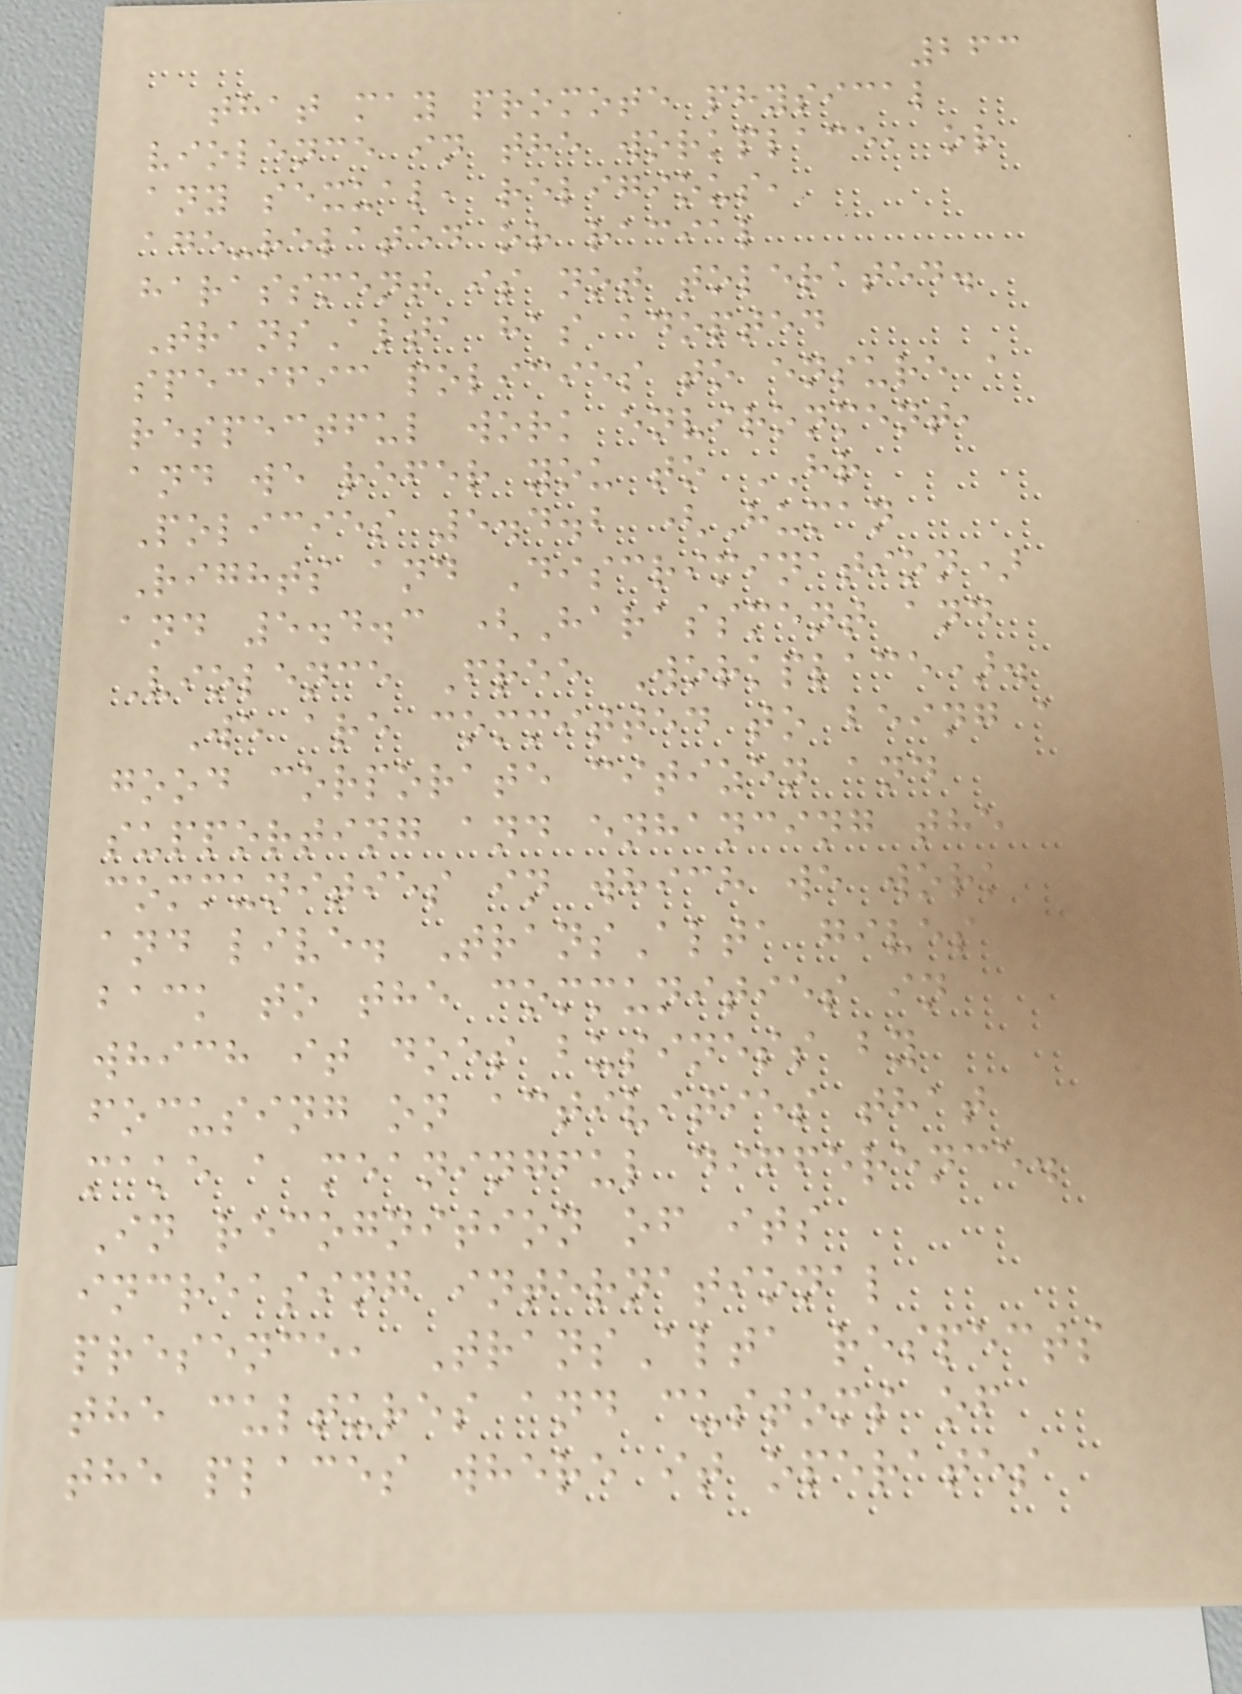263
that may promote physical
violence in the workplace, or
any sexual, religious,
age-related or racial
harassment is not tolerated.
TransAlta has adopted
specific policies to ensure a
respectful work environment,
and we refer you to HR
Policies 5.4.2 (Human
Rights and Discrimination)
and 5.4.3 (Harassment and
Violence Free Workplace).
We are committed to being a
good corporate citizen and
supporting and enhancing the
communities in which we work
and live. TransAlta gives
back to the communities in
which it does business by
focusing on activities that
make a meaningful difference.
In recognition of its
increasing international
presence, TransAlta respects
the cultures and customs of
the places where it operates
